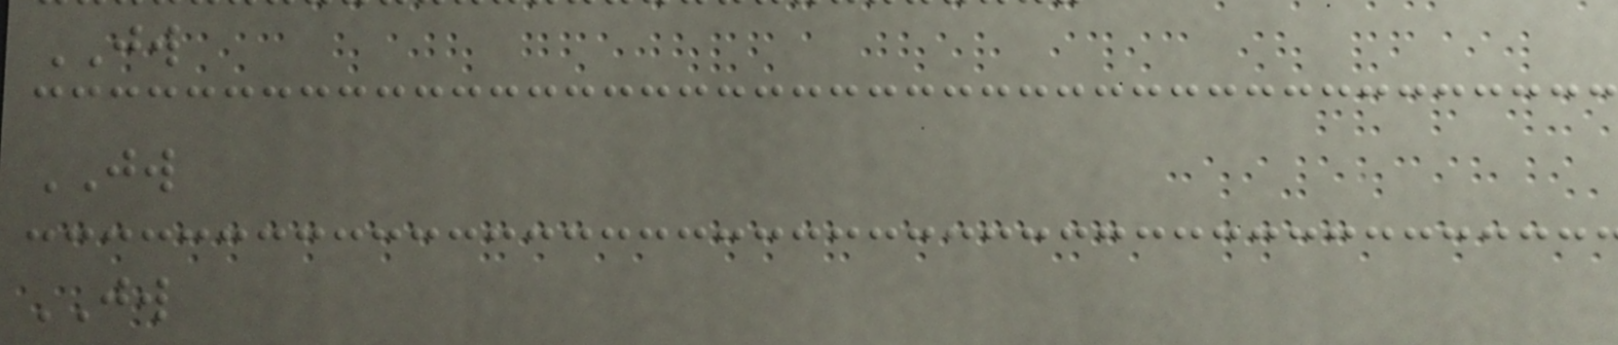JW
JW
JW
